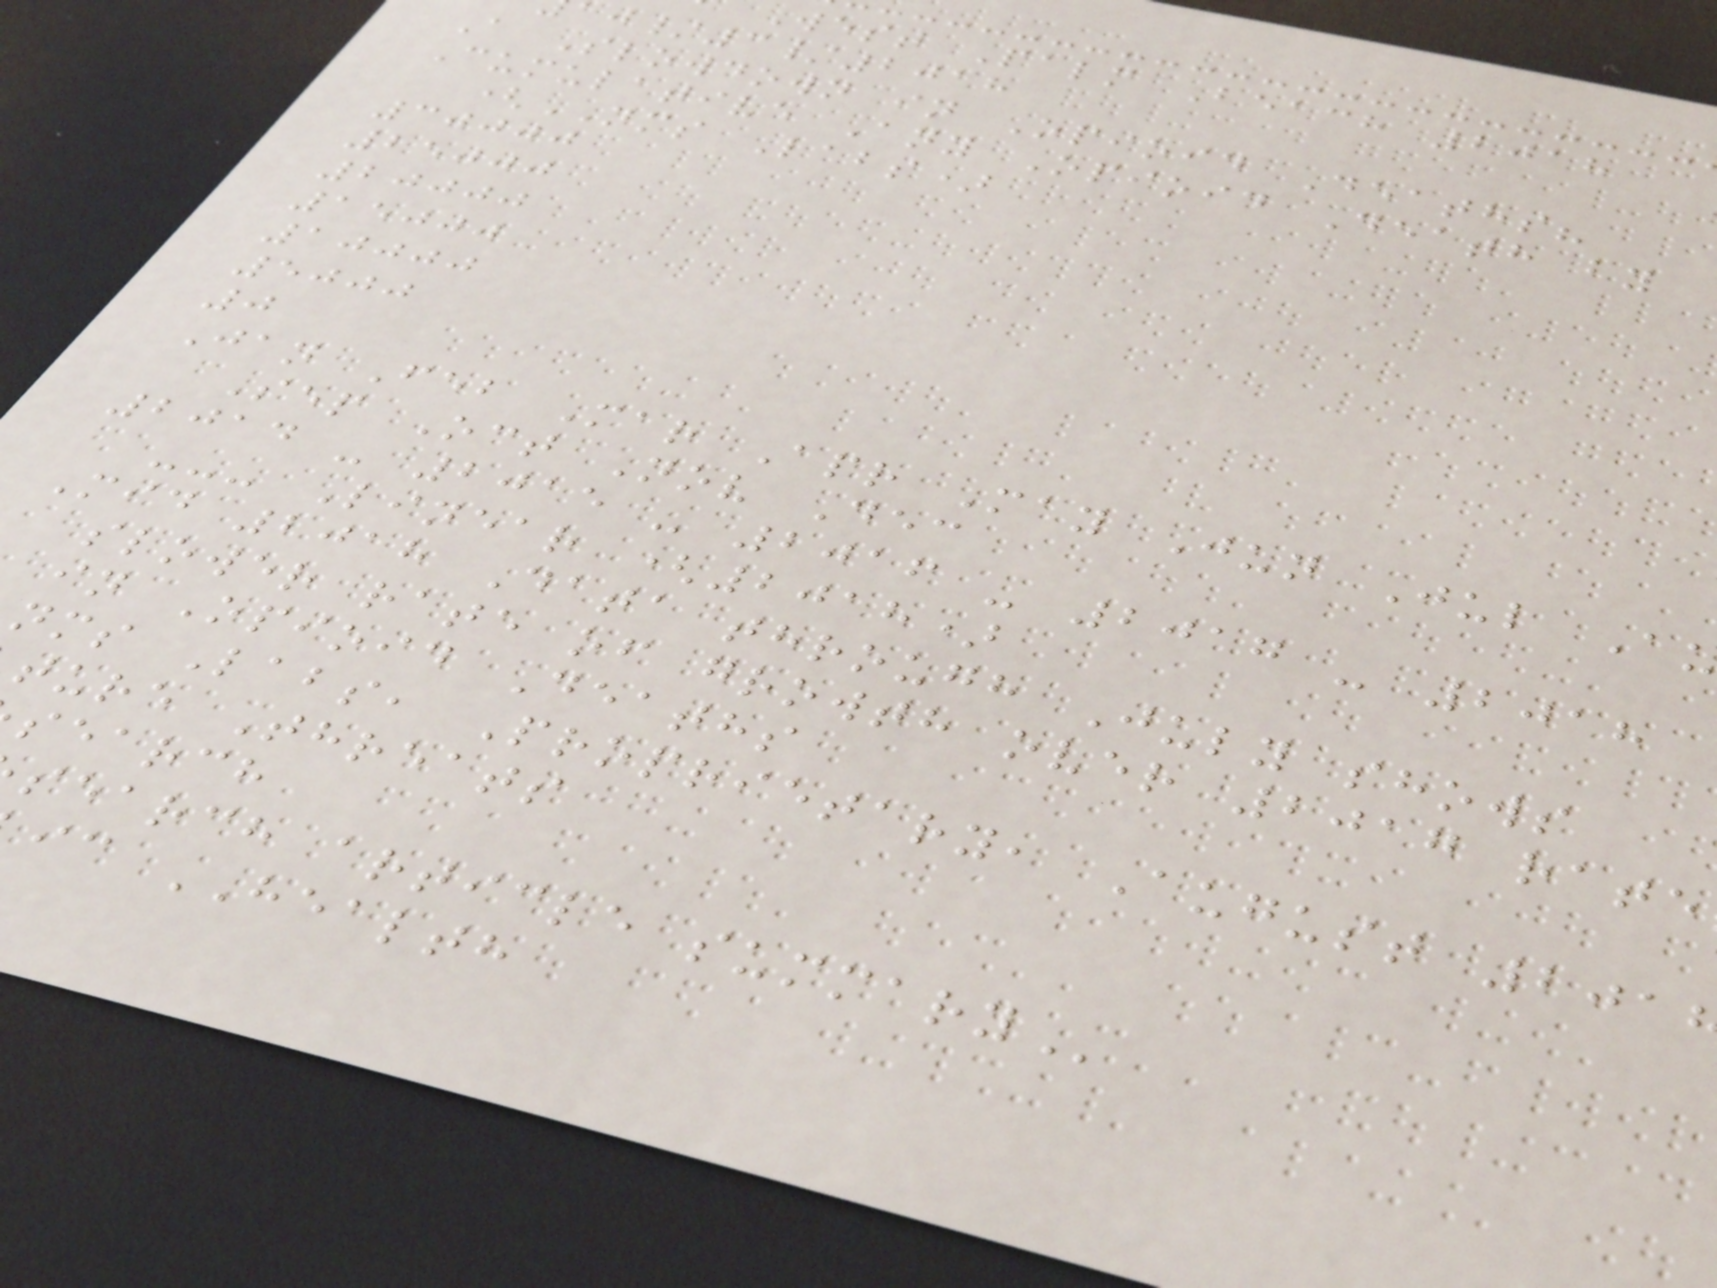West Palm Beach 2018
/3/2018
A Slowdown in Opioid Deaths?
Cumulative Any Opioid Death by
(NMS Labs)
30000
25000
20000
15000
10000
5000
0
Jan Feb Mar Apr May Jun Jul A
Sep Oct Nov Dec
2014 - 2015 - 2016 - 2017 - 2018
--- Linear (2018)
Mid 2018 Data through July shows
slower rate of growth over 2017 rate
in Opioid Deaths
nms Labs, Proprietary, August 201
ture Threats
search
search article
ic HEALTH
